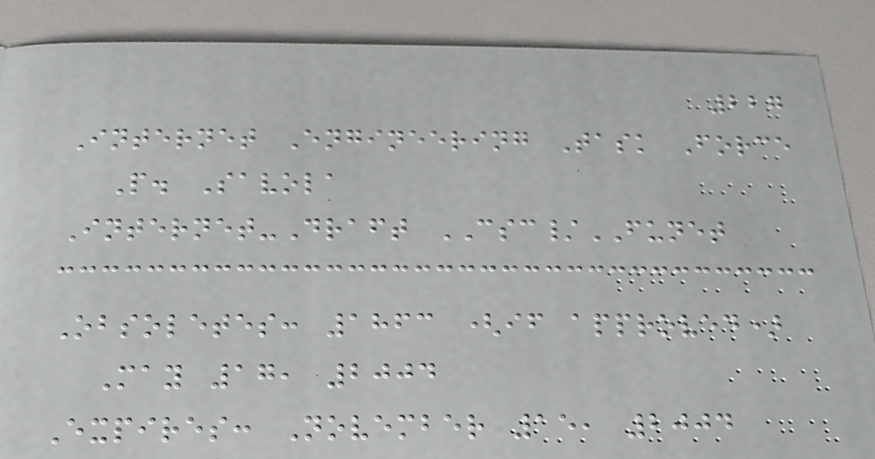227
Internet Engineering Task Force
P. Savola
Internet-Draft CSC/FUNET
Obsoletes: 1863 (if approved)
May 17, 2004
Expires: November 15, 2004
